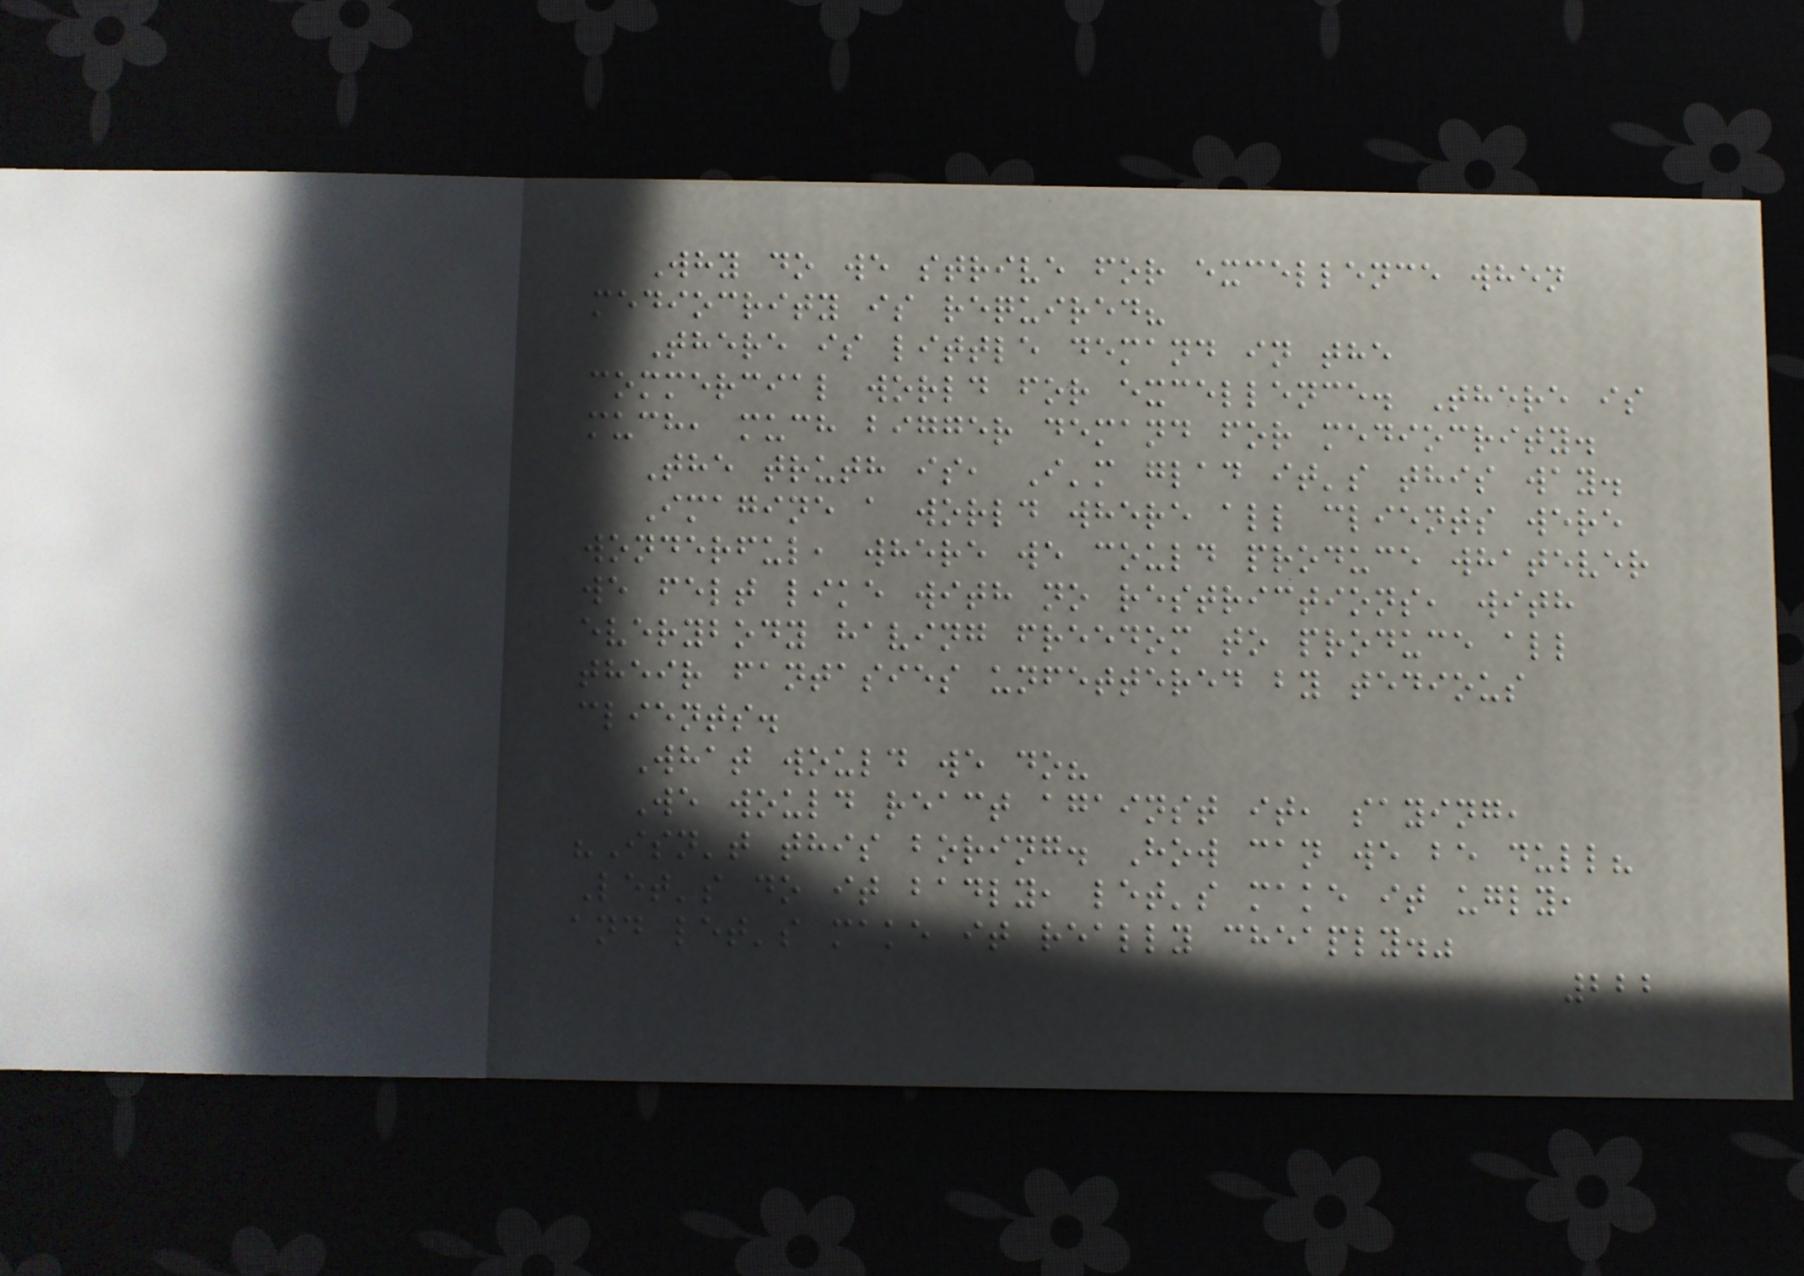Why do we strive for excellence when
mediocrity is required?
There is little demand in the
commercial world for excellence. There is
much, much bigger demand for mediocrity.
The truth is, I'm glad it's this way.
Imagine a world where all clients were
wonderful, where we could produce whatever
we felt like with no restrictions, with
everybody having freedom to produce all
their fantasies unfettered by tedious
clients.
What would we do?
We would react against it, saying,
"Isn't this boring. How can we be dull?
Let's do it badly, let's make it ugly,
and let's make it really cheaply."
222
